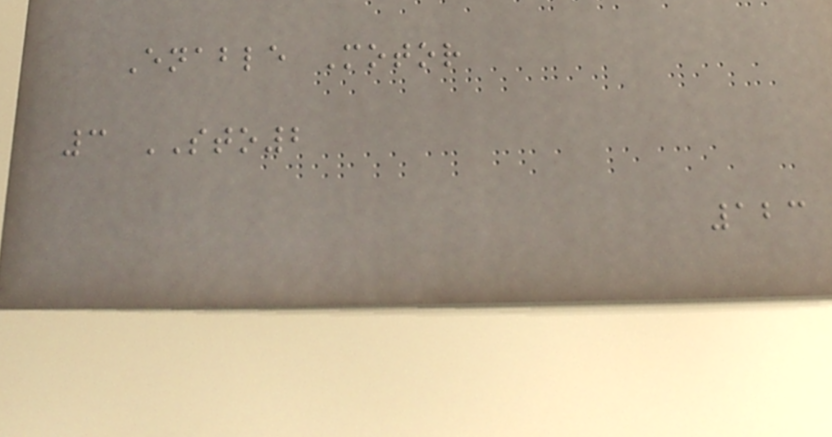Enable Motor
3 STO2
123
